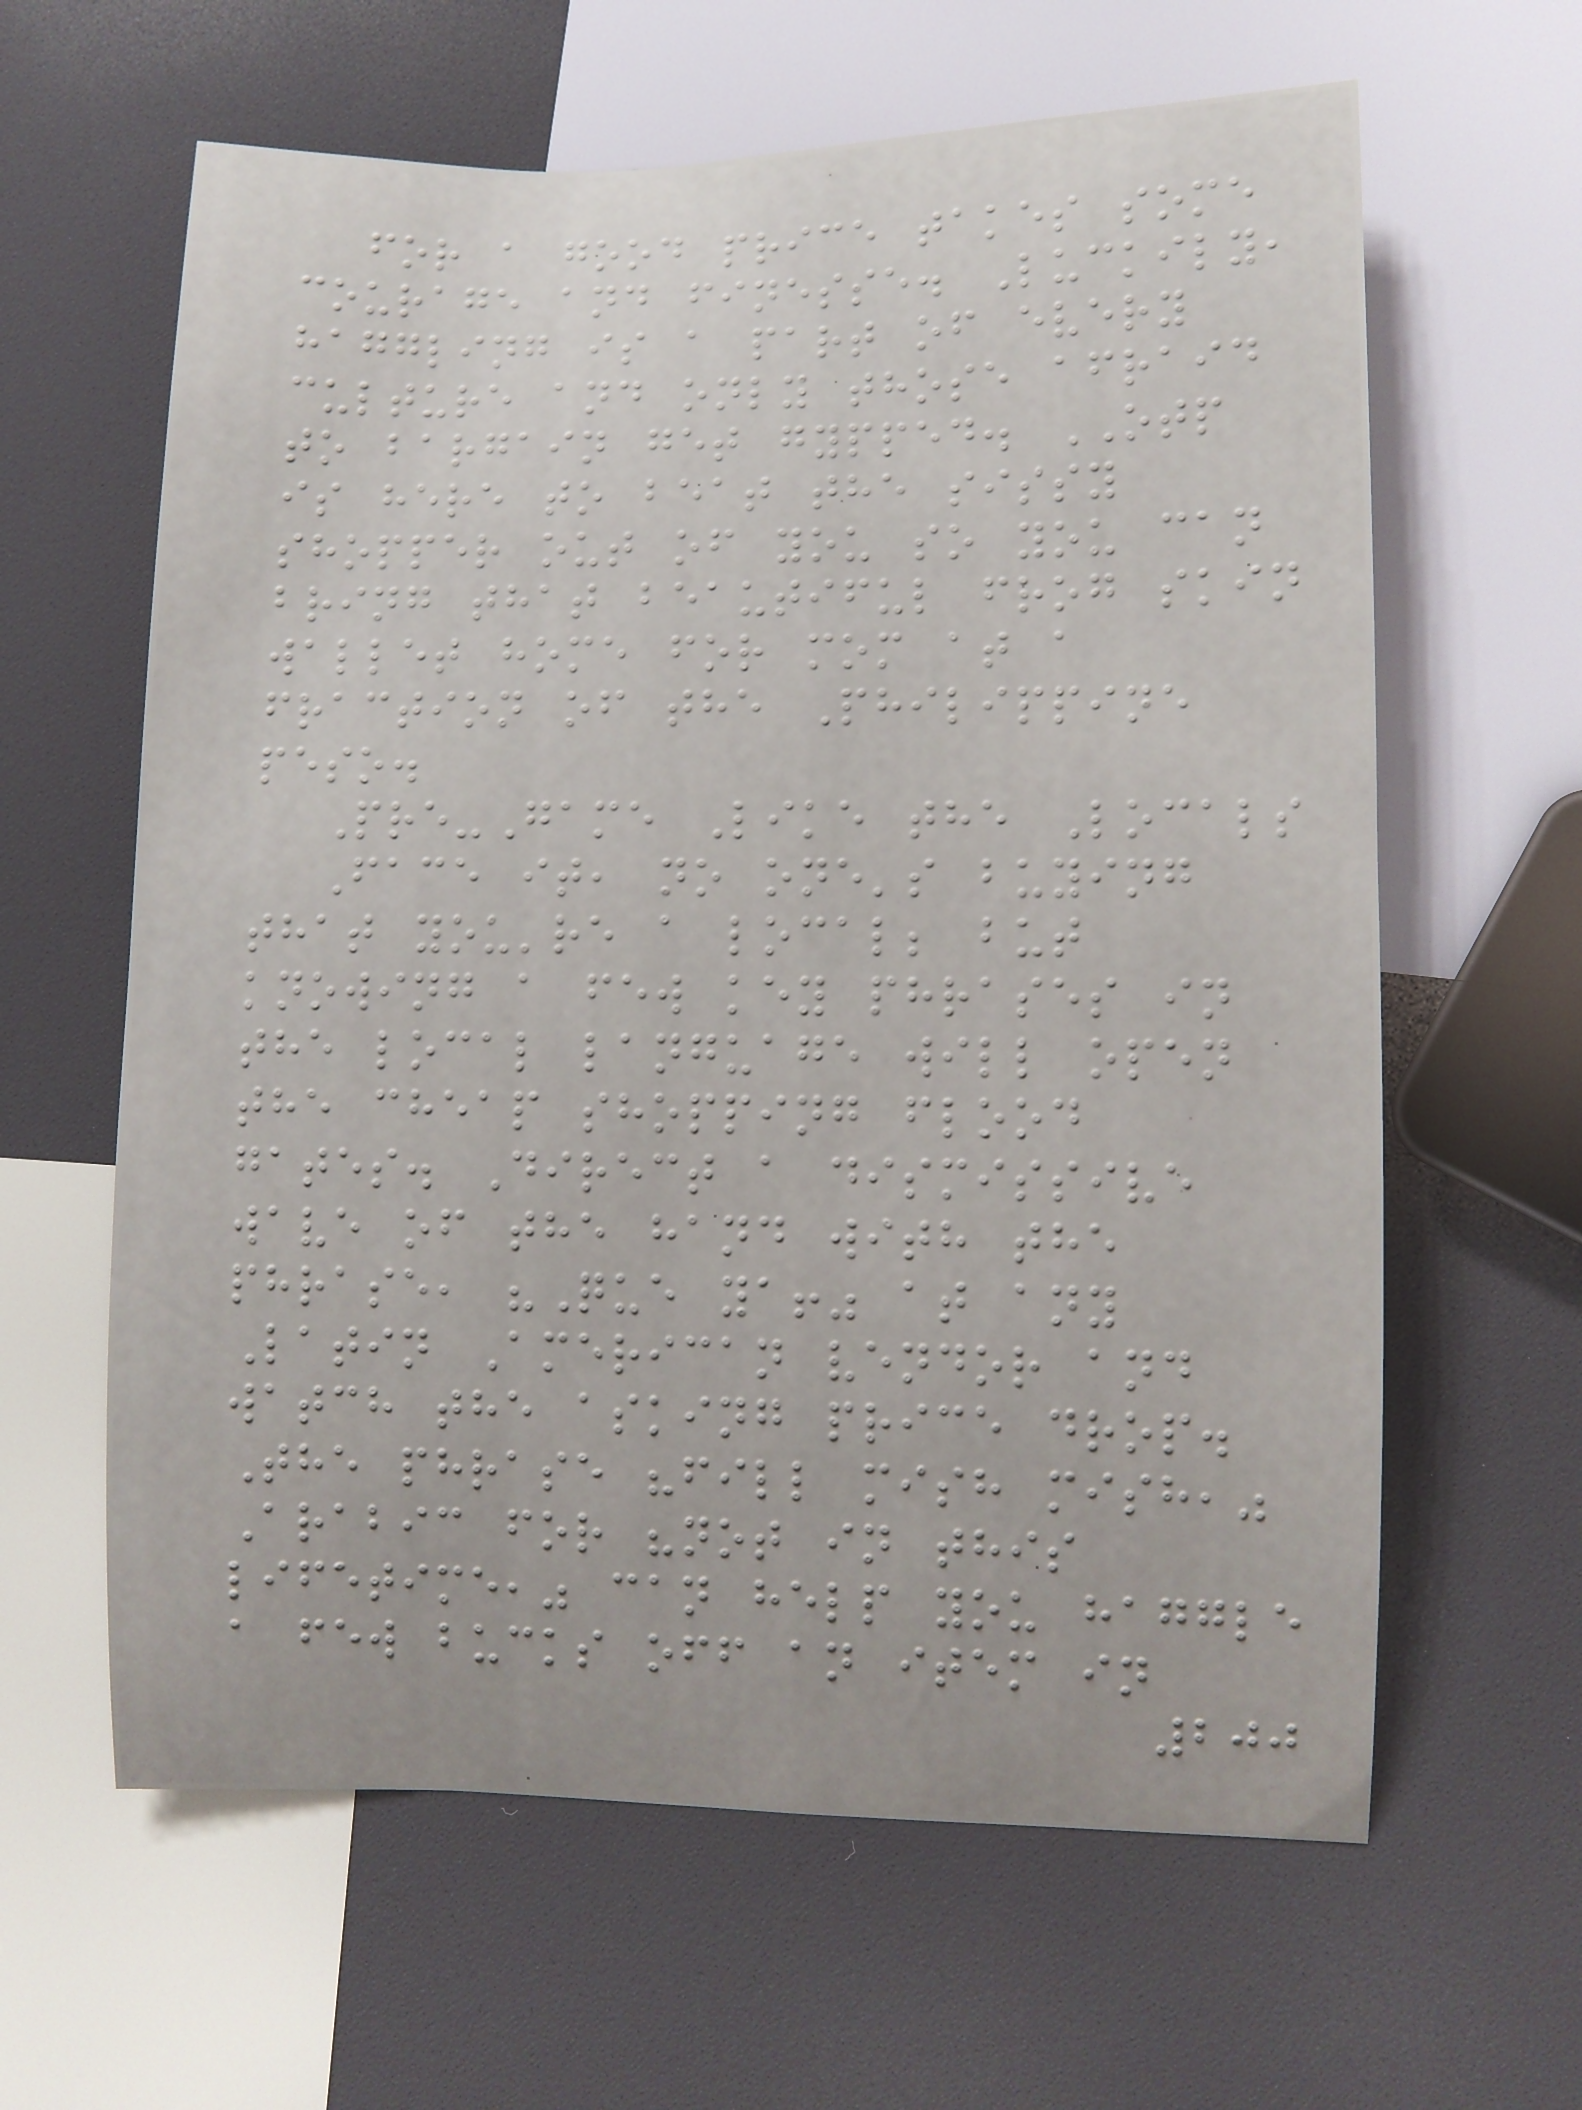for a good price takes some
courage and finesse. Luckily,
haggling is a part of every
culture and only those afraid
to bargain get gypped. OTP
is here to beat the sissy
shopper out of you so you can
bring that beautiful frog skin
wallet home for mom at a
fraction of the Philippine
peso.
Pre-Game Like the Locals
Face it, no one's buying
that you're a local; but
knowing a few key phrases in
the local language will open
the cheap shopping flood
gates. Direct a dismissive
wave of the hand with the
phrase, "Que ya!" at any
Latin American vendor and
watch the asking price drop.
The phrase "fill mish mish,"
Arabic for "not in this
lifetime," can help you haggle
a few bucks off an item in
200
